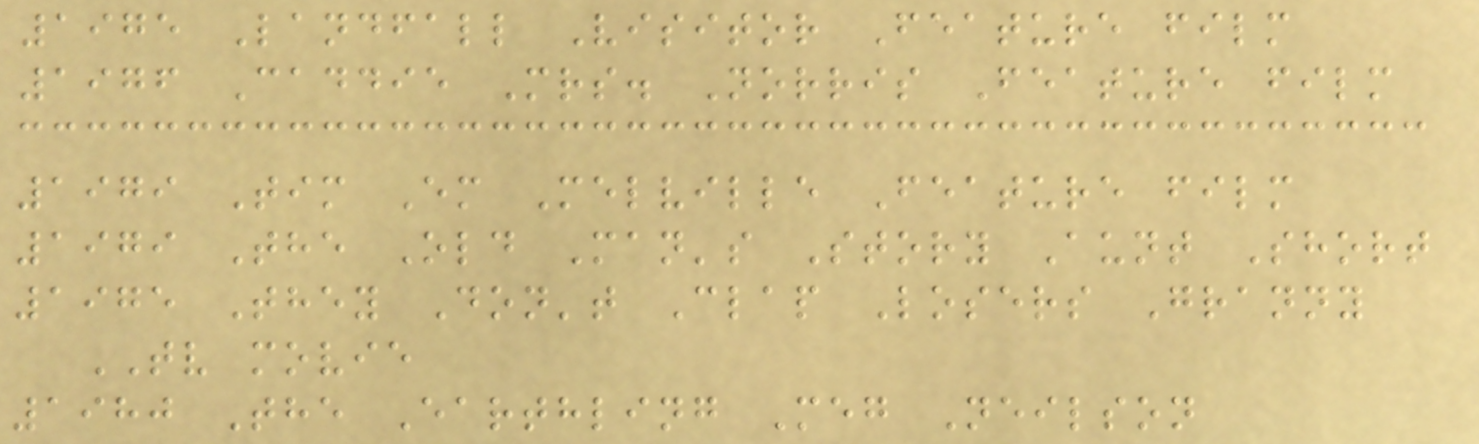1975 Landfall Visitor Feature film
1976 Caddie Mrs. Norris Feature film
1979 Tim Em Melville Feature film
1979 The Old Man's Story Aunt Short
1975 They Don't Clap Losers Granny
TV movie
1980 The Earthling Meg Neilson
